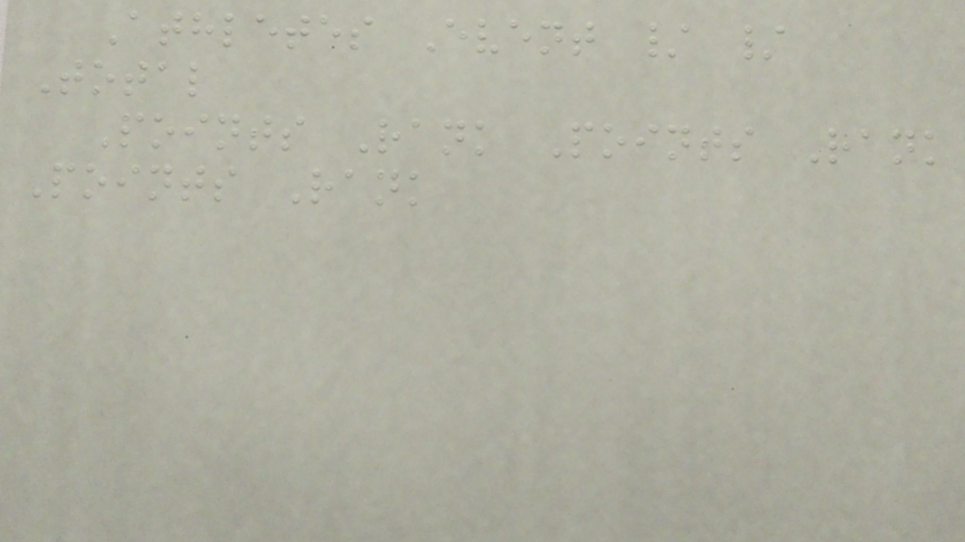Athletes Event / /
Total
Points Rank Points Rank
Points Rank
